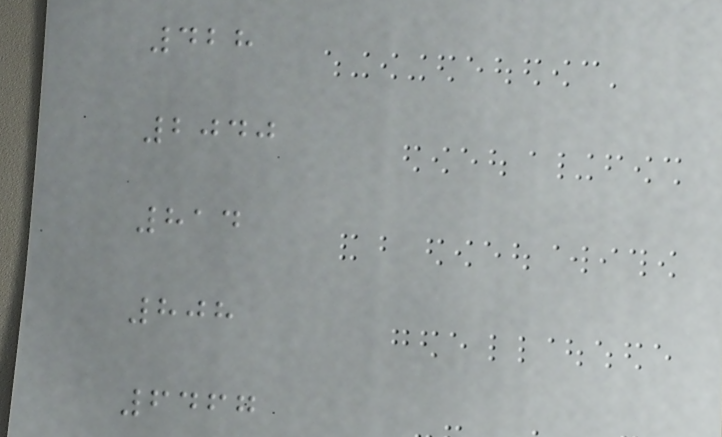428
2040
814
808
6467
